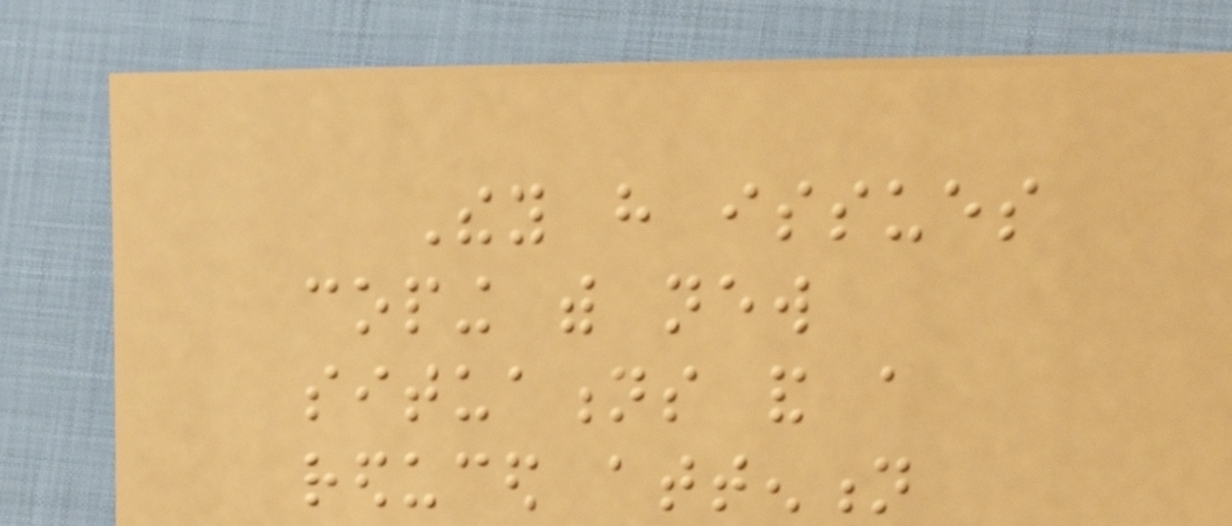They have issues
coping with new
situations and a
reduced attention
